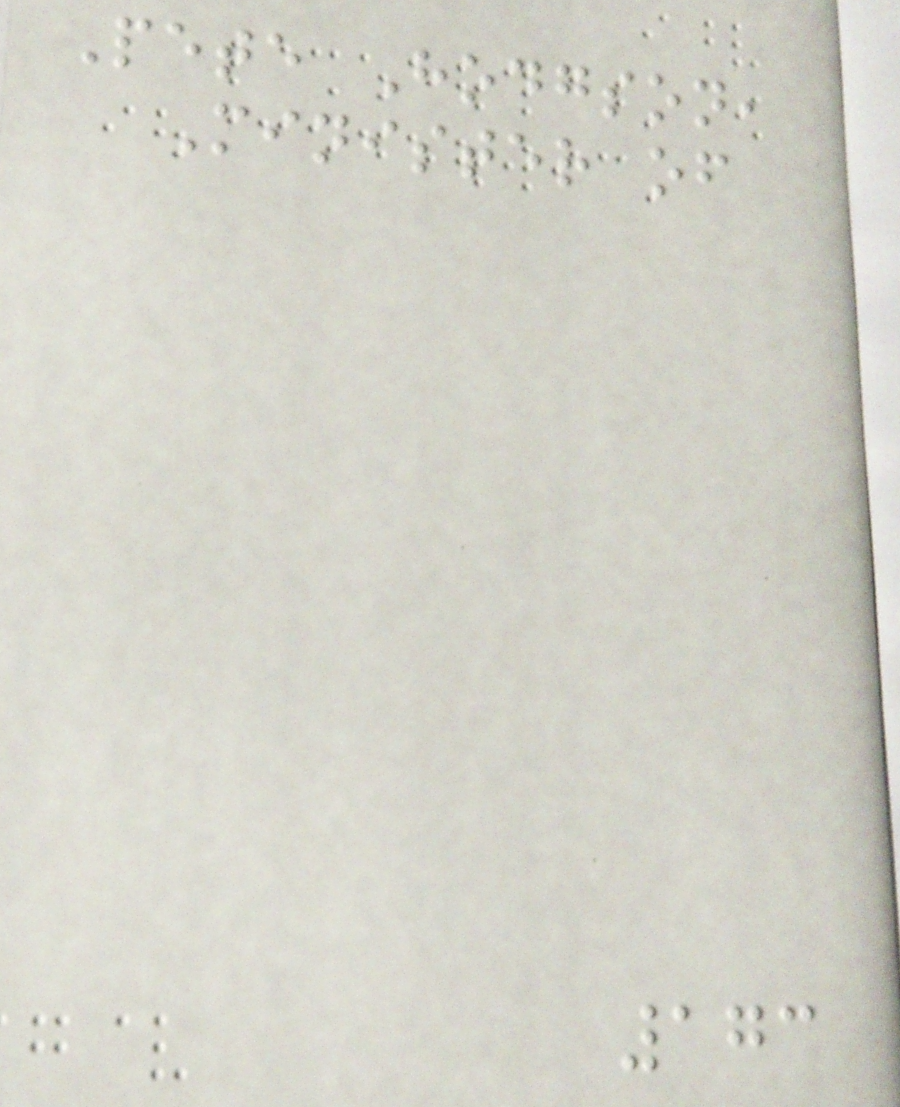Pete Hodgson,
Minister of
173
